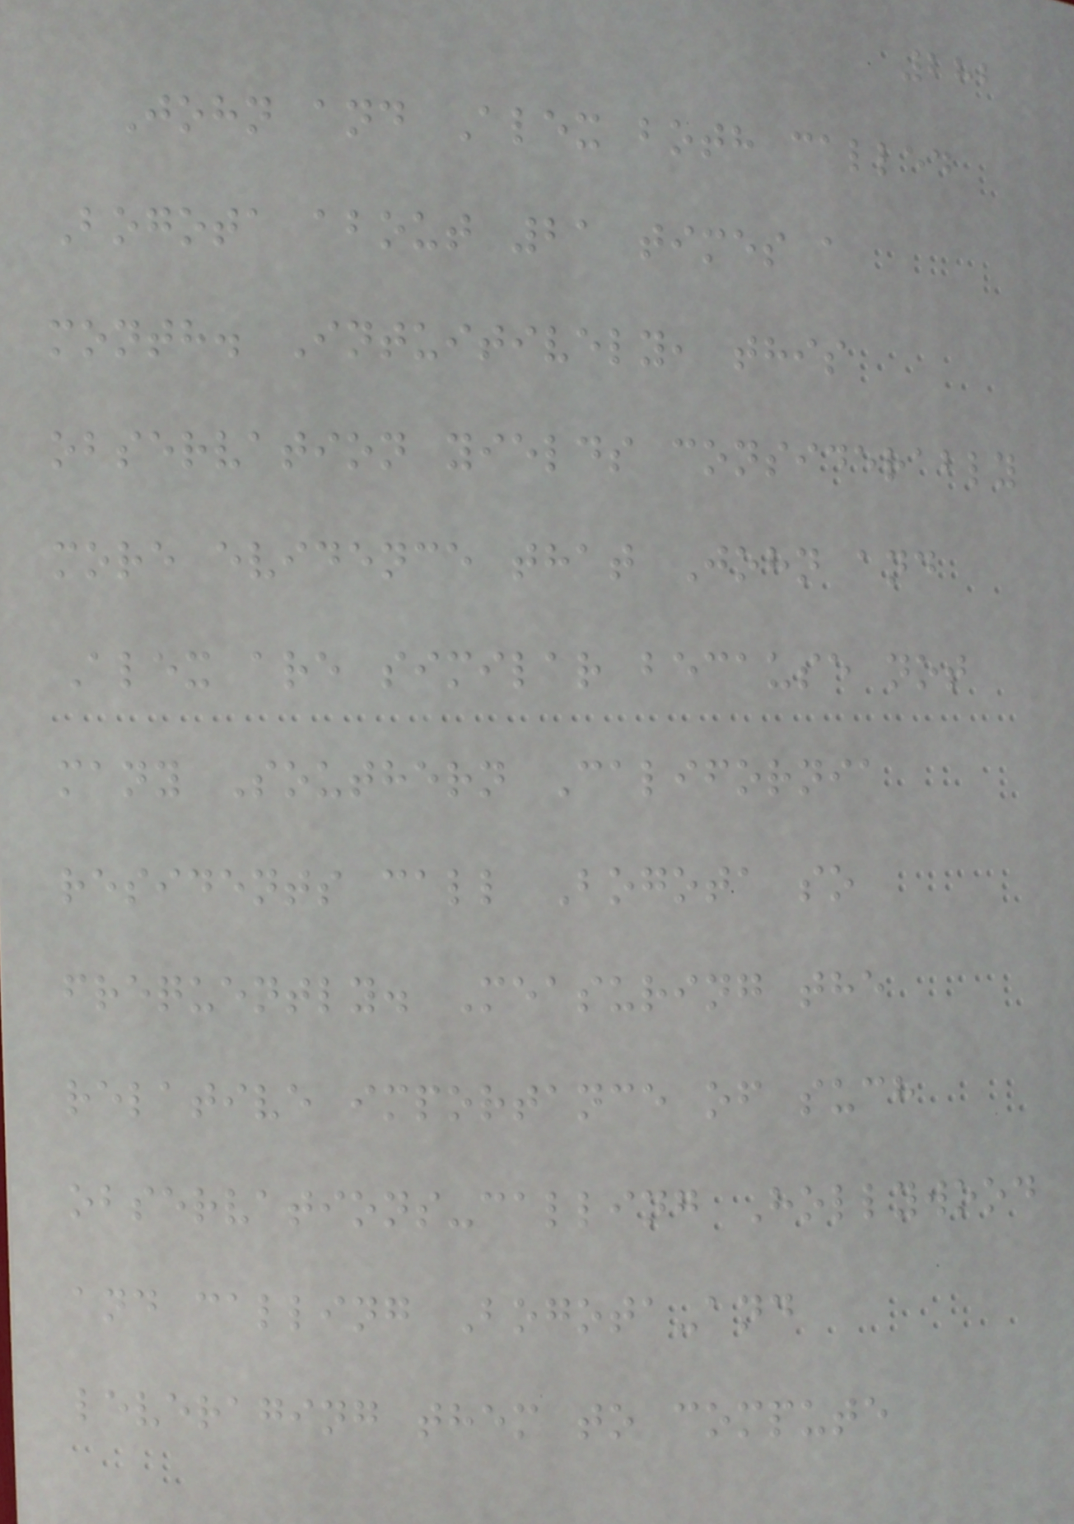282
John and Alex both called
Bogota about 21 times a
month. Intuitively, this
observation yields considerably
more evidence that John and
Alex are similar because not
many Southern California
residents call Bogota so
frequently. Measuring the
relative importance of such
observations-calling Hollywood
and calling Bogota-and
leveraging them to compute
